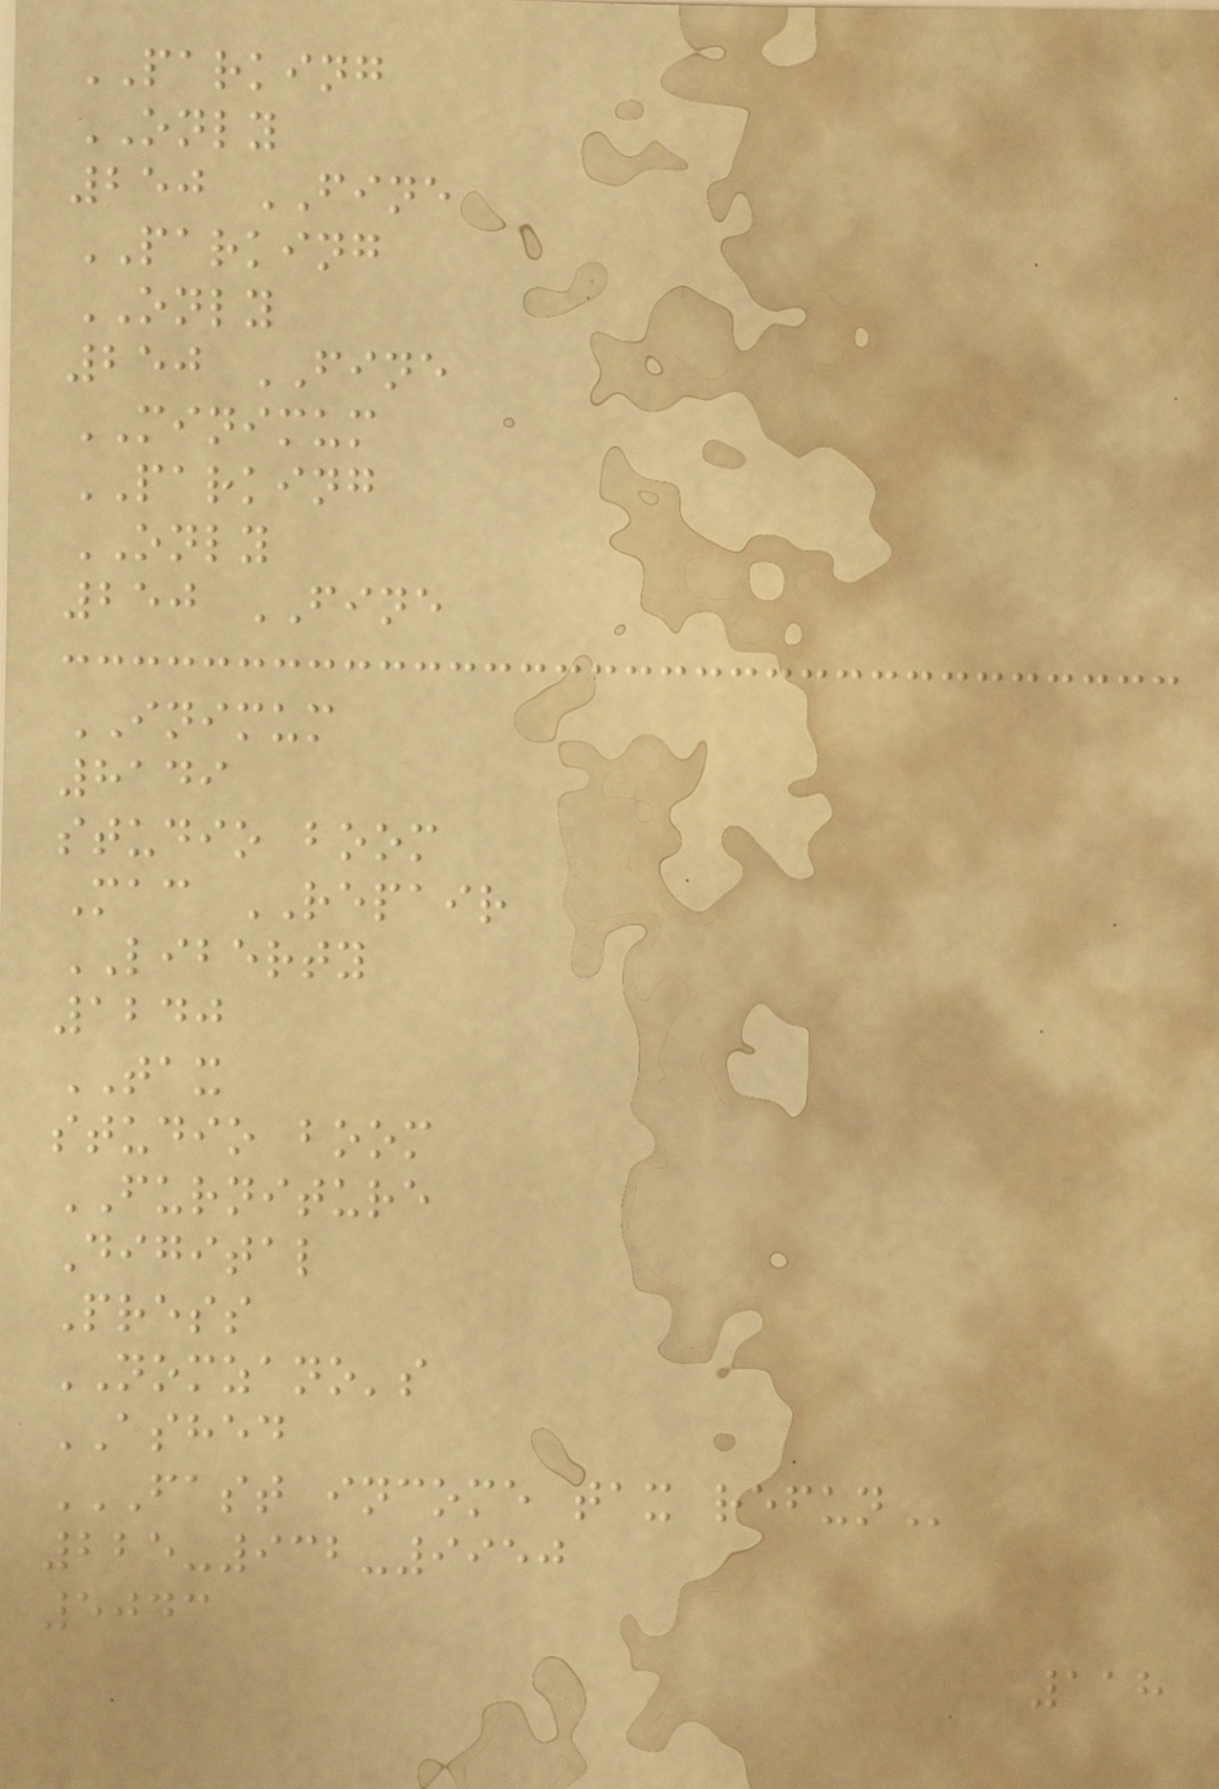PARKING
ONLY
250 FINE
PARKING
ONLY
250 FINE
MINIMUM
PARKING
ONLY
250 FINE
INIMUM
8149
studio boom
Mac REPAIR
LIBERTY
1240
TAX
studio boom
FURNITURE
Digital
Press
NOMZANO's
ASHED
FAST INCOME TAX REFUN
225-932-9950
5043
118
